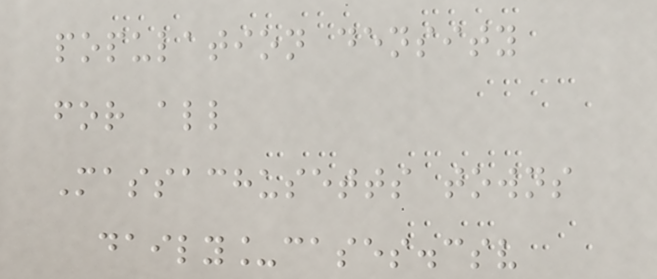population density
for all
Massachusetts towns
daily_cases.csv
